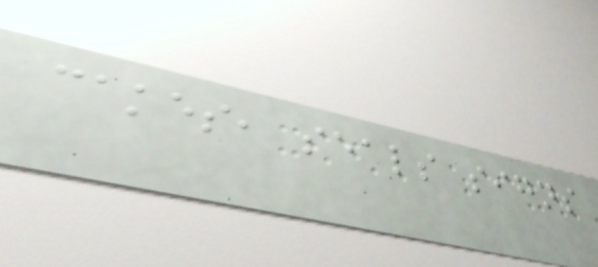cakes, seals signs
